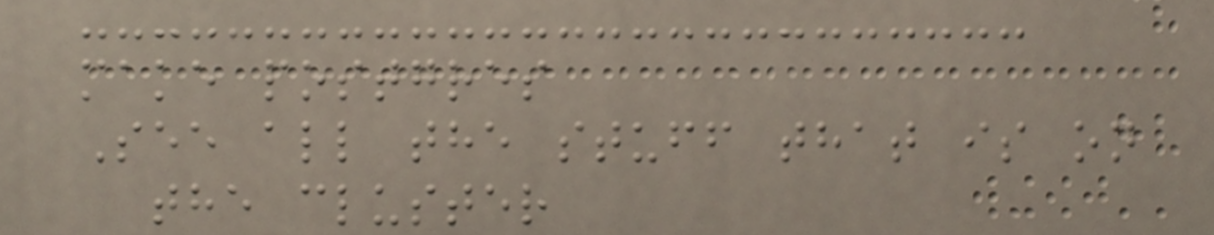make postgres
See all the stuff that is on
the cluster
